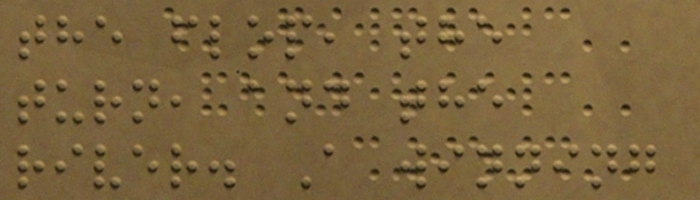the flop, the
turn, and the
river. A winning
